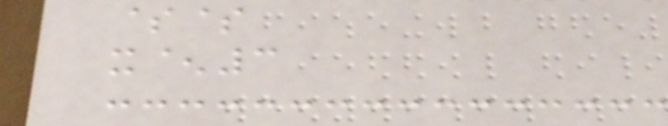$$
x^3
